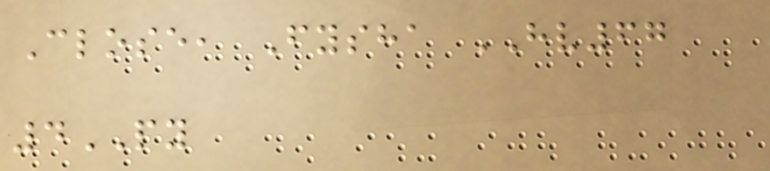Close, Fysha HV67
4PY
